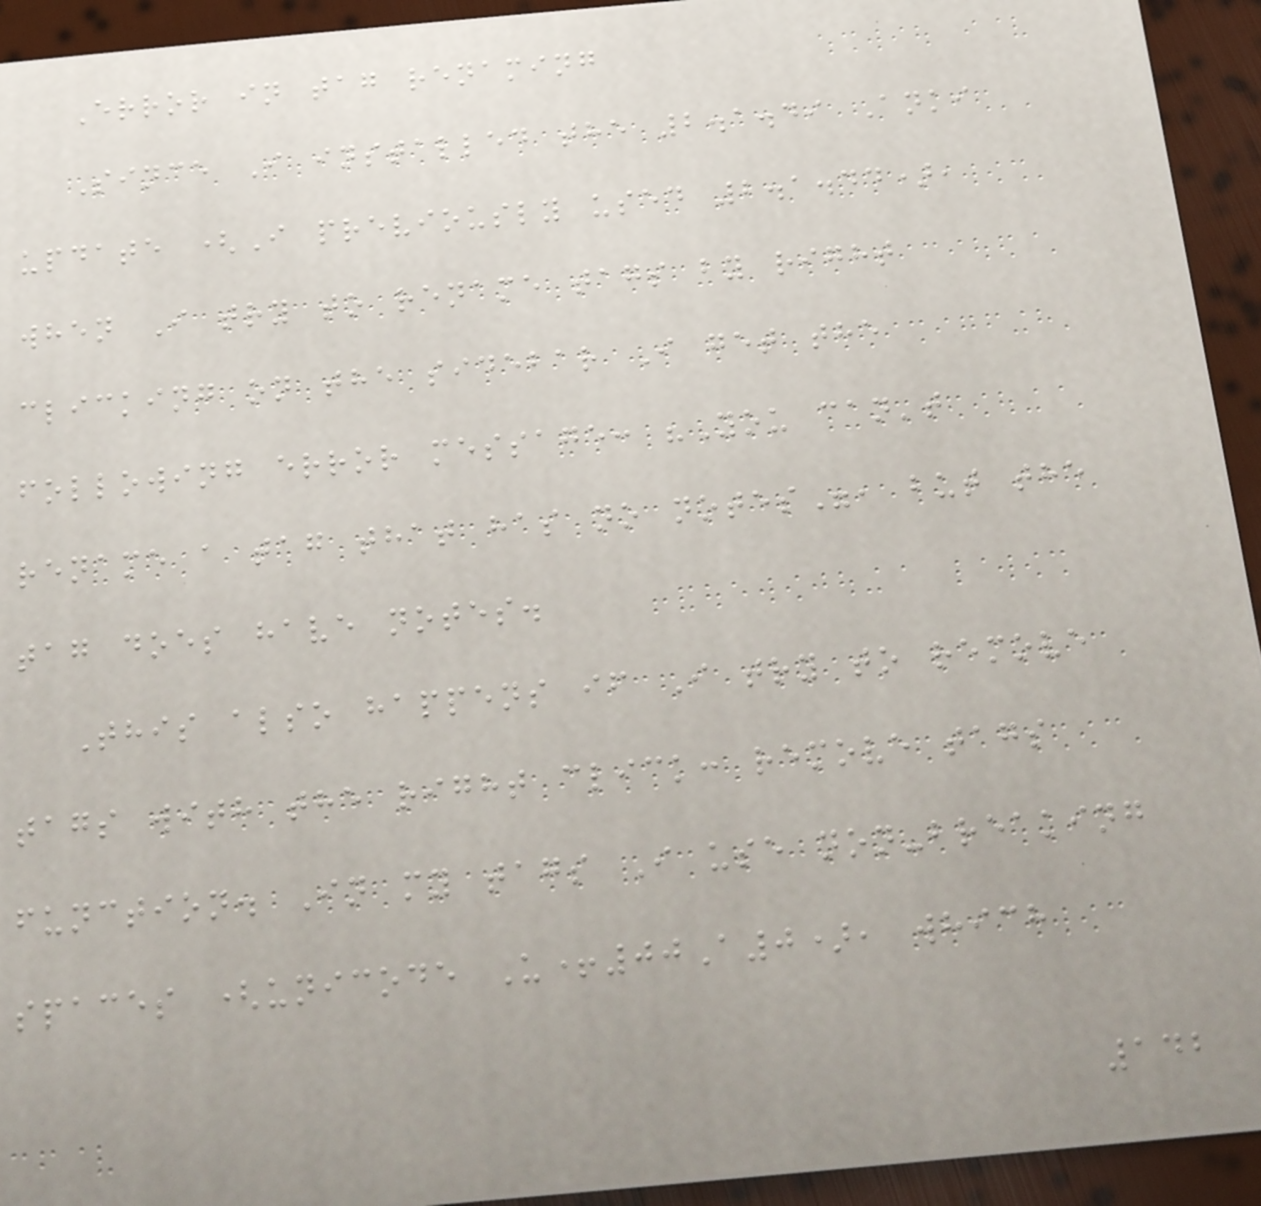Error in tag renaming
Since I installed the 2.1.49 Anki
update (I previously used 2.1.44),
when I try to rename tags by right
clicking on the sidebar I get the
following error message: "You can't
rename a tag that has no notes", but the
tag does have notes.
This also happens if I try to remove
tags with the right click: remove tags
function. In my tags I use non-breaking
spaces (unicode U+00A0), which
142
